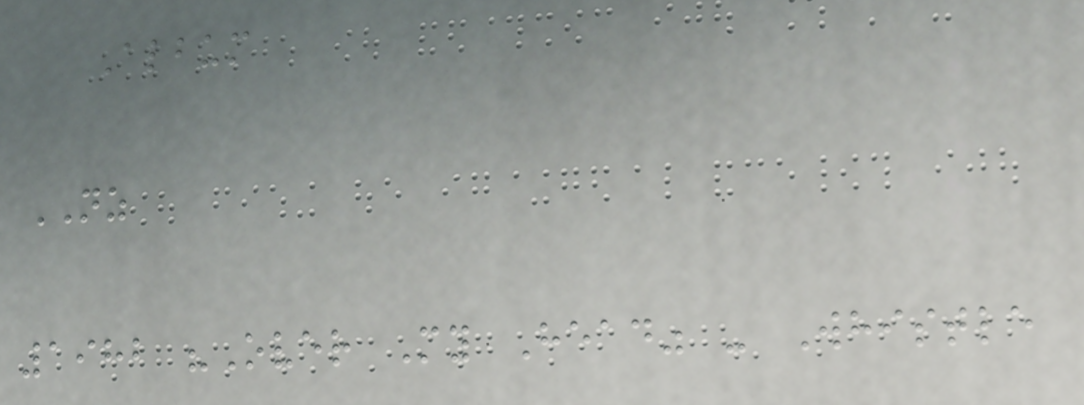Album
NZ
1982 "Over My Head" - Whistle
